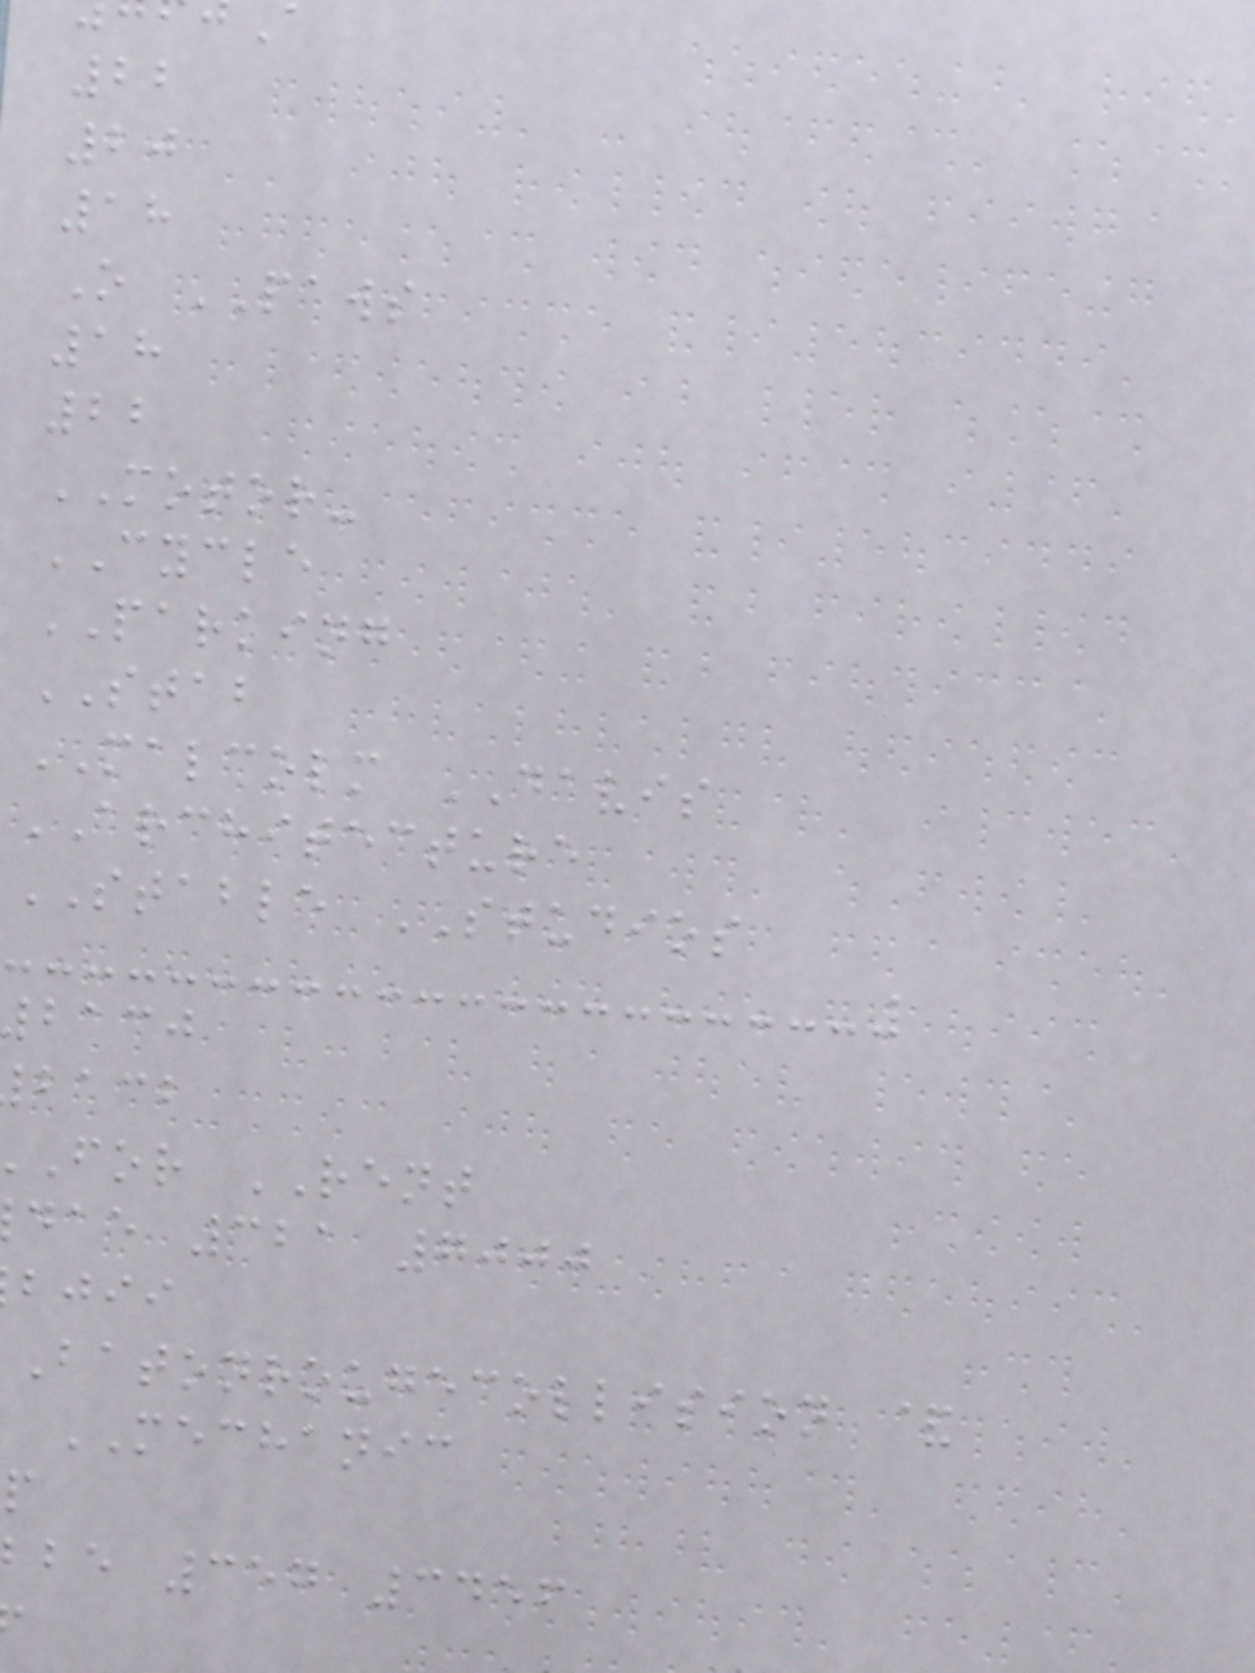22
20
18
O PAWS
18
22
MOTOR-
CYCLE
PARKING
STAB
MALCOLM DAVIS
ARCHITECTURE
STABLE STUDIOS
bacj
bacb
for RENT
dae 321 7000
bjii
batonrougecollision &
MECHANIC
be 357 3456
